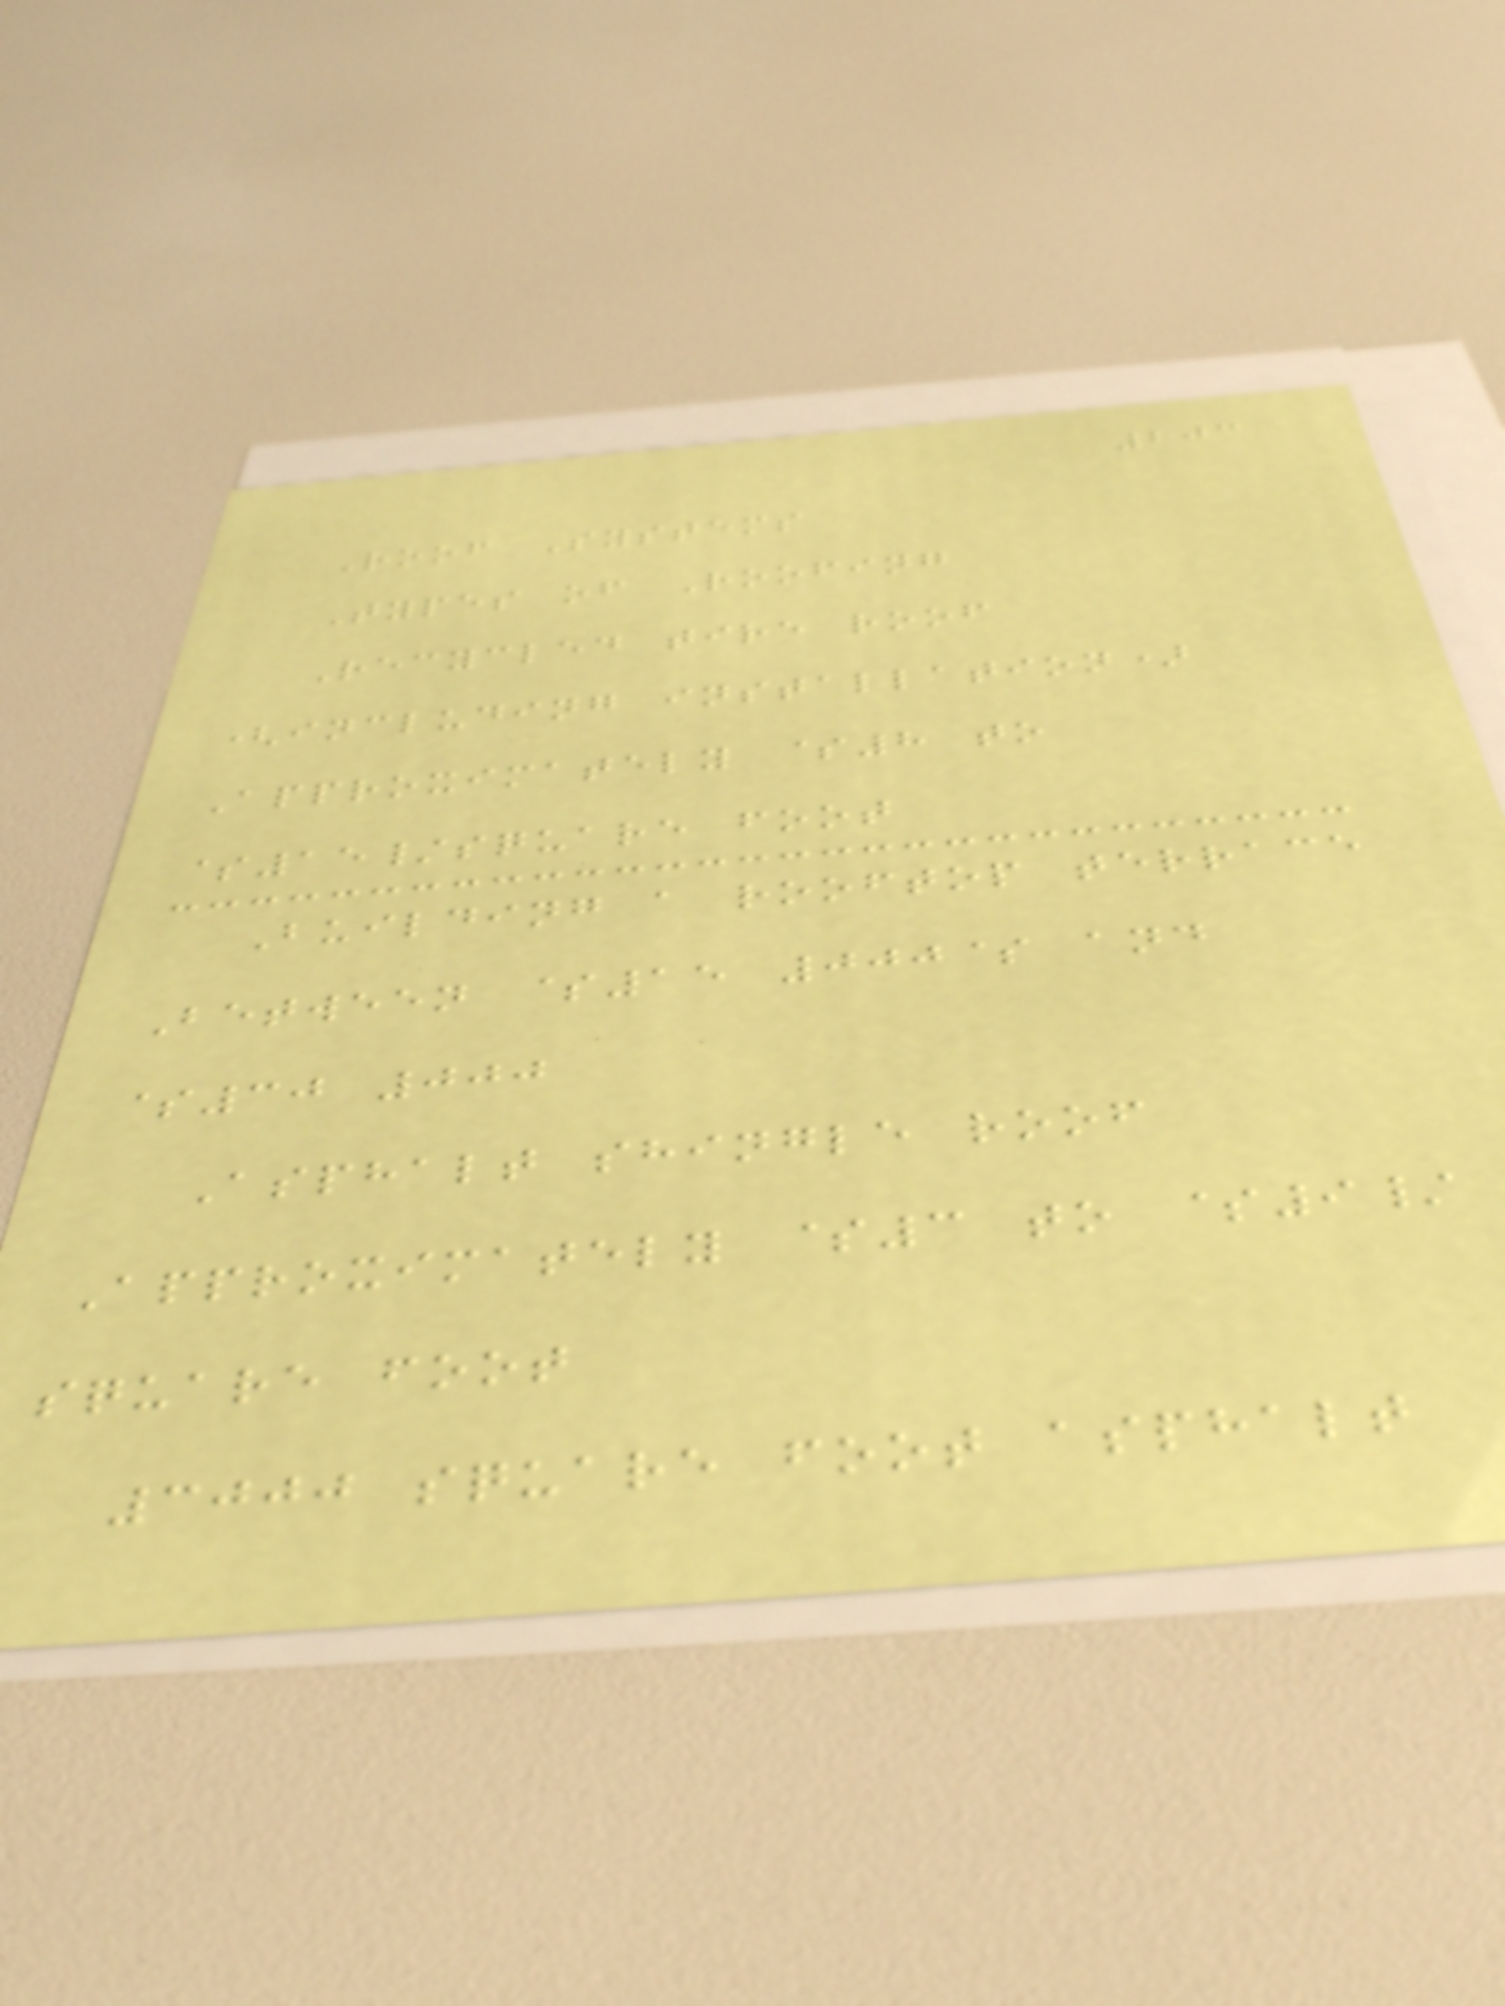203
Roof Systems
Types of Roofing
Recycled tire roof
(including installation)
Approximately $8 to
$15/square foot
Building a rooftop terrace
Between $15 000$ and
$30 000
Asphalt shingle roof
Approximately $3 to $9/
square foot
3000 square foot asphalt
